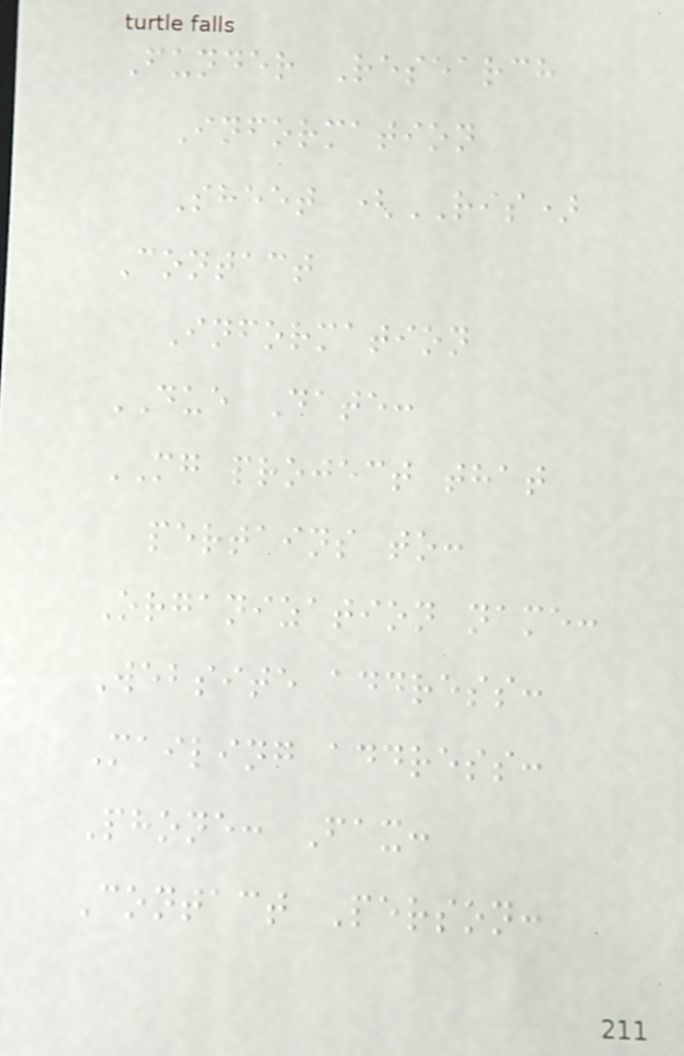Funder Research
Information
Sheet (RIS)
Contact
Information
DUE Date:
MG project that
pertains to:
Organization name:
Website address:
Mailing address:
Phone: Fax:
Contact Person:
